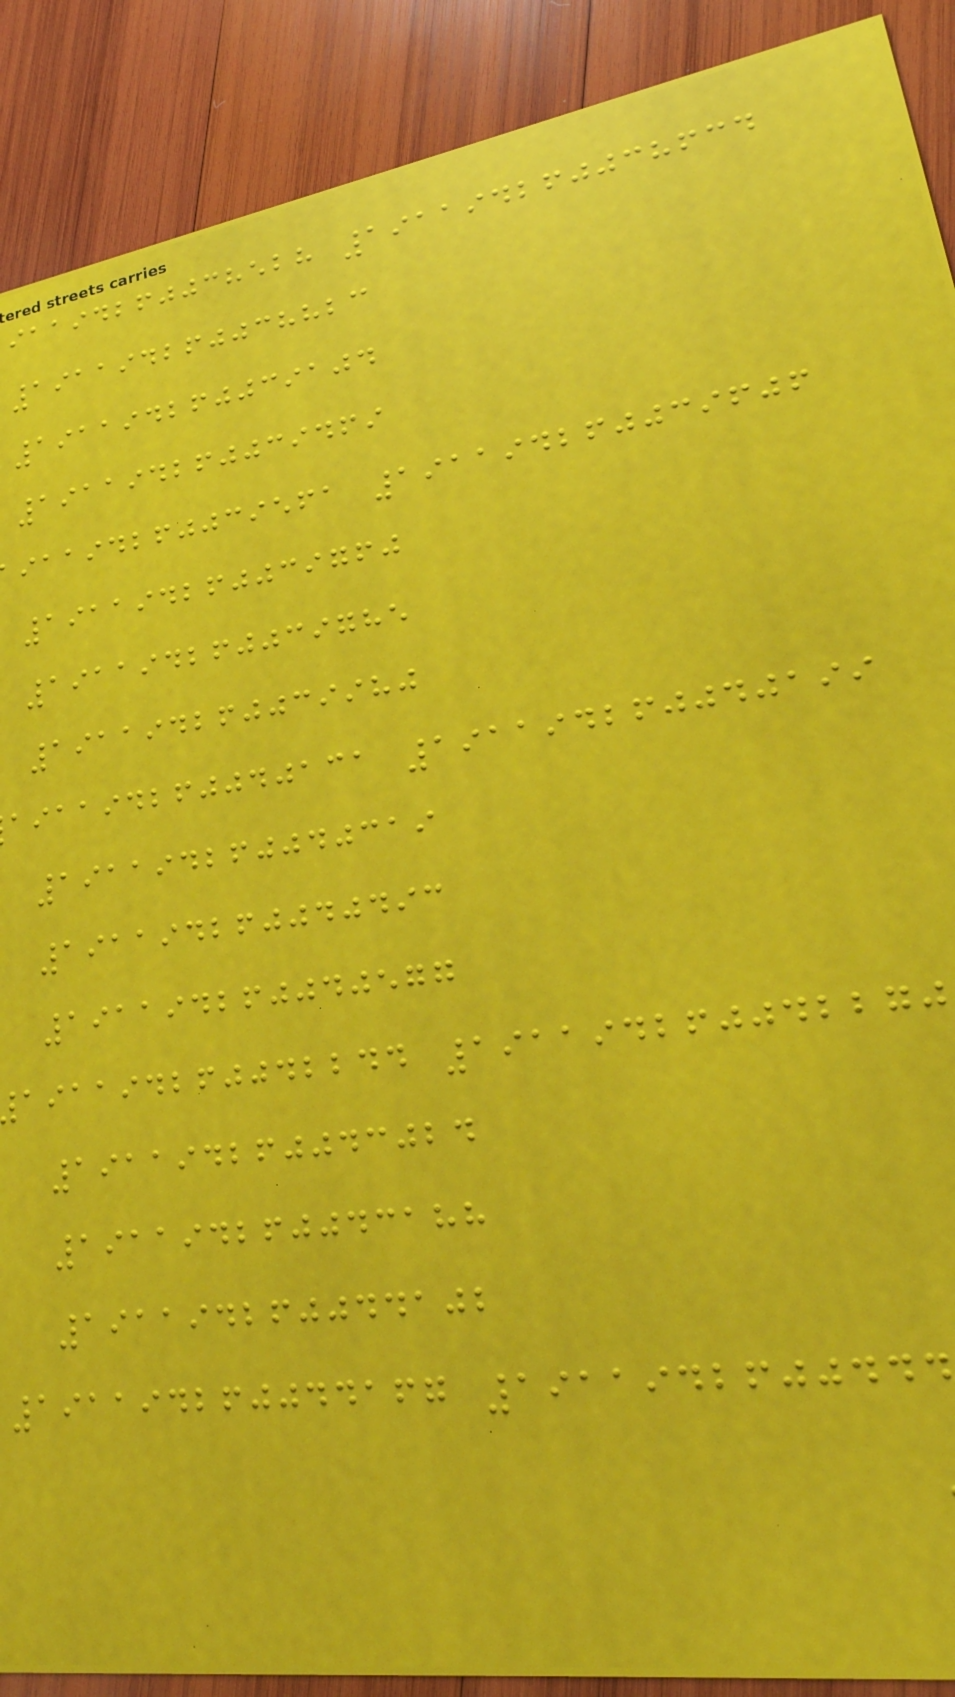iaaidbfjjchebh 191194260038634
191194260038823
191194260039104
191194260039469
iaaidbfjjciefa 191194260039606
191194260039760
191194260039785
191194260039980
aiaaidbfjjdjaca 191194260040199
191194260040319
191194260040493
191194260040577
aiaaidbfjjdbbdd 191194260042270
191194260043024
191194260043188
191194260044102
191194260044167 191194260044
